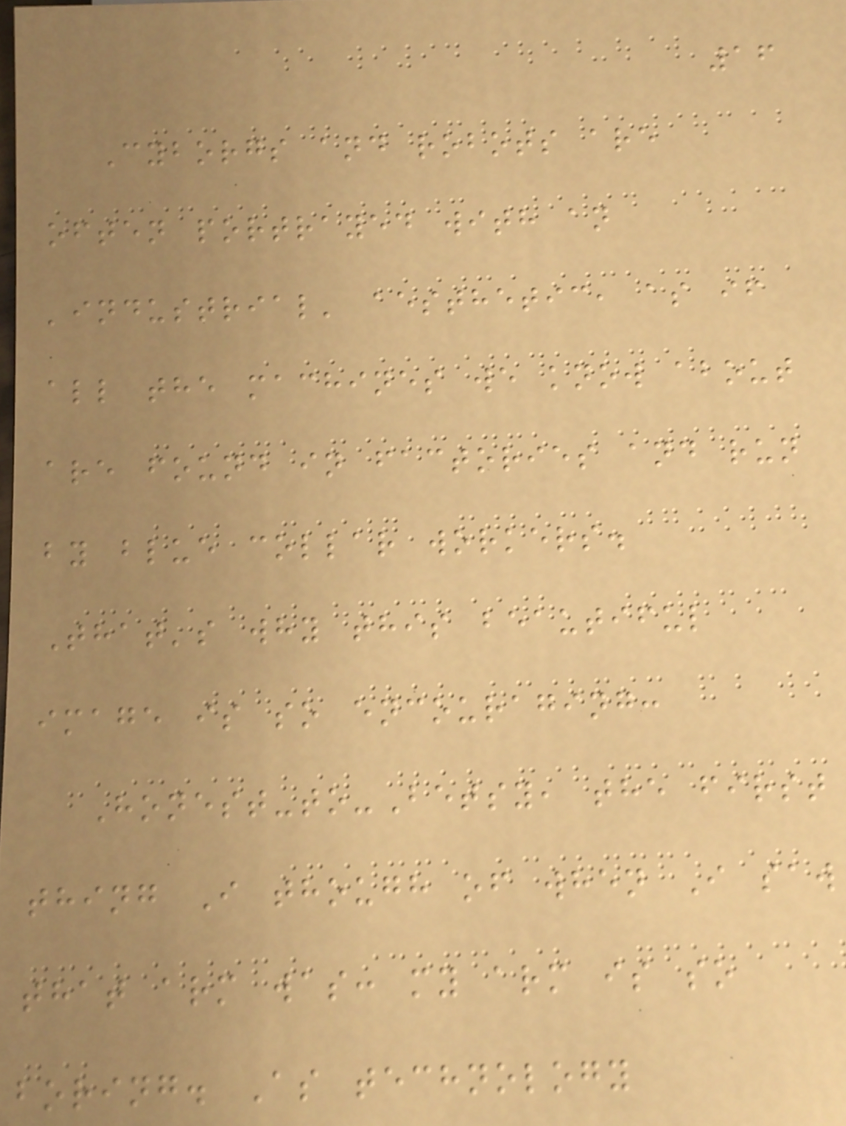16
Cyborgs and robots are
often portrayed with an
'industrial' aesthetic, as if
all the machines we know about
are found in factories and run
by blue collar workers.
That's why this beautiful
image is so encouraging:
Honest-to-Betsy, the first
thing I though of when I saw
that arm was: my arm is so
boring. As technology
